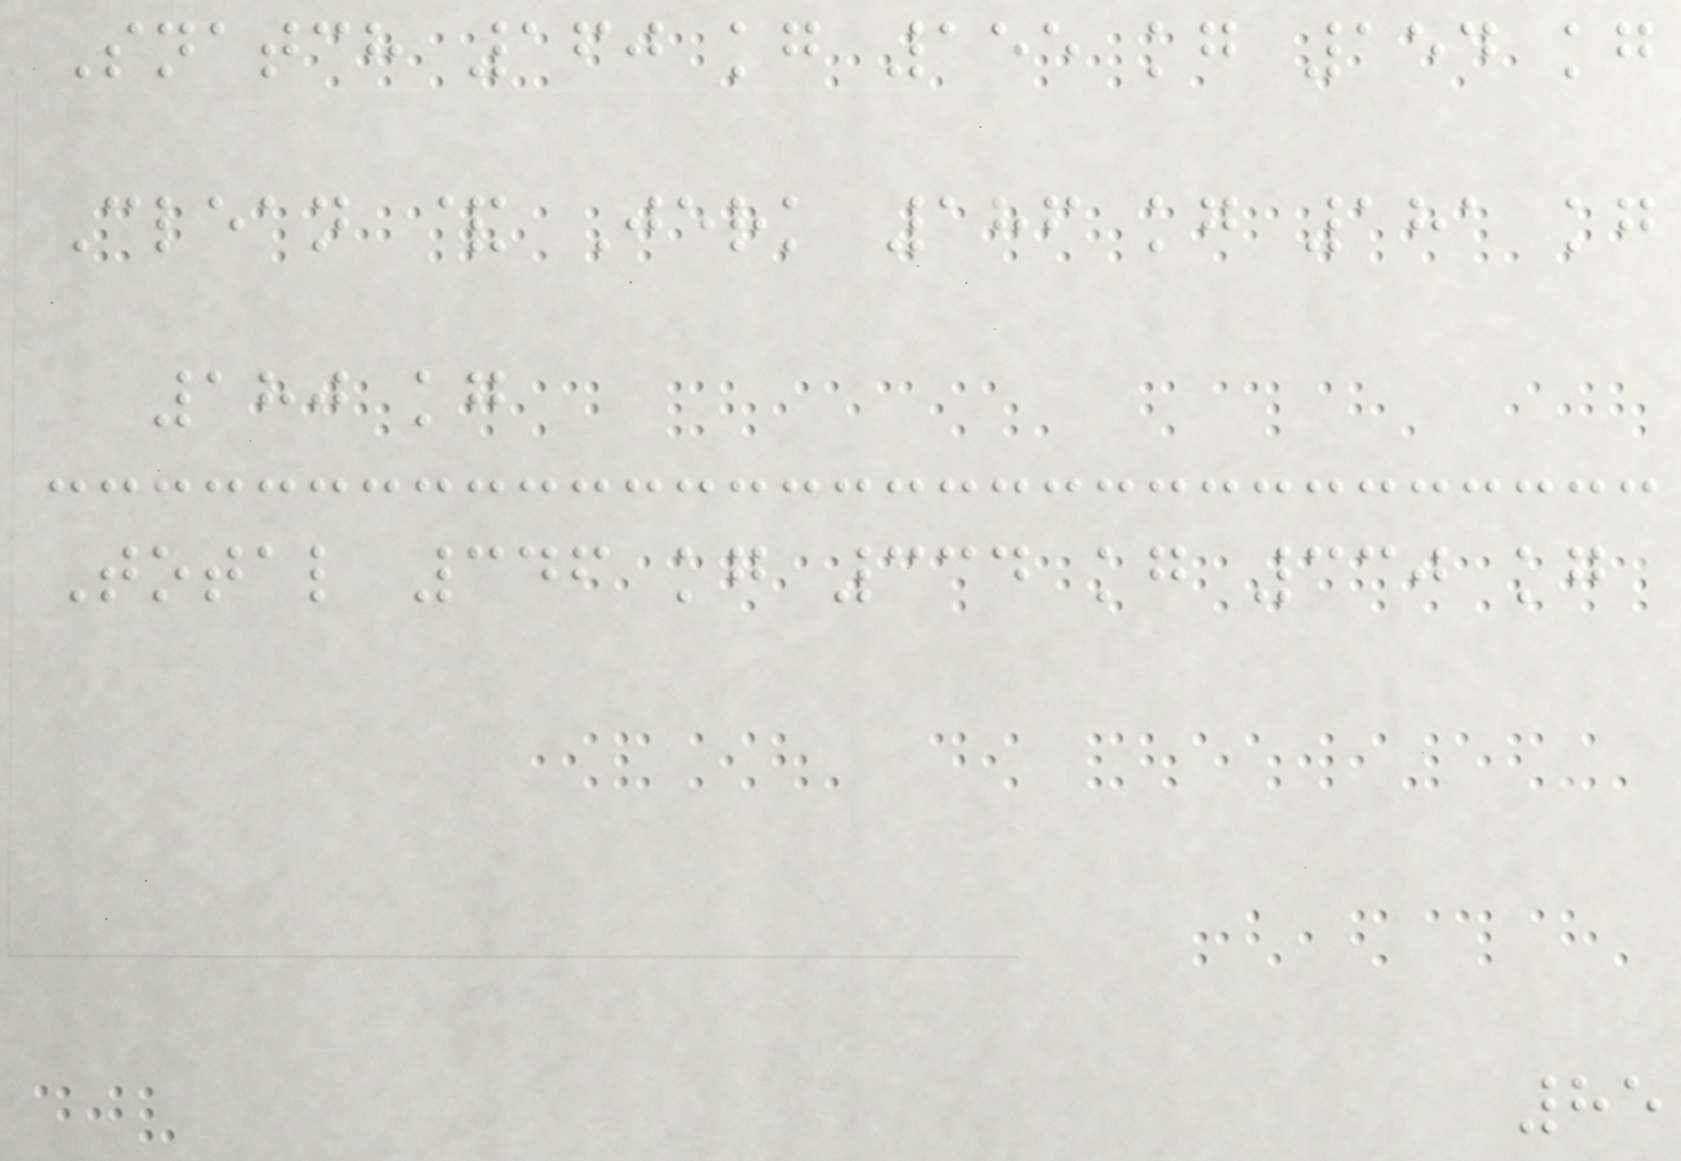Snatch 160 kg 155 kg 154 kg
Clean & Jerk 186 kg 181 kg
180 kg
Total 346 kg 334 kg 330 kg
85
